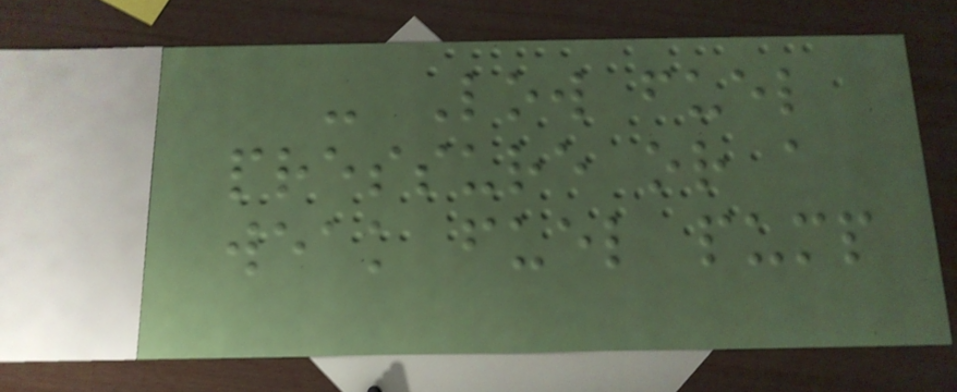- Low fuel
pressure or a
weak fuel pump
